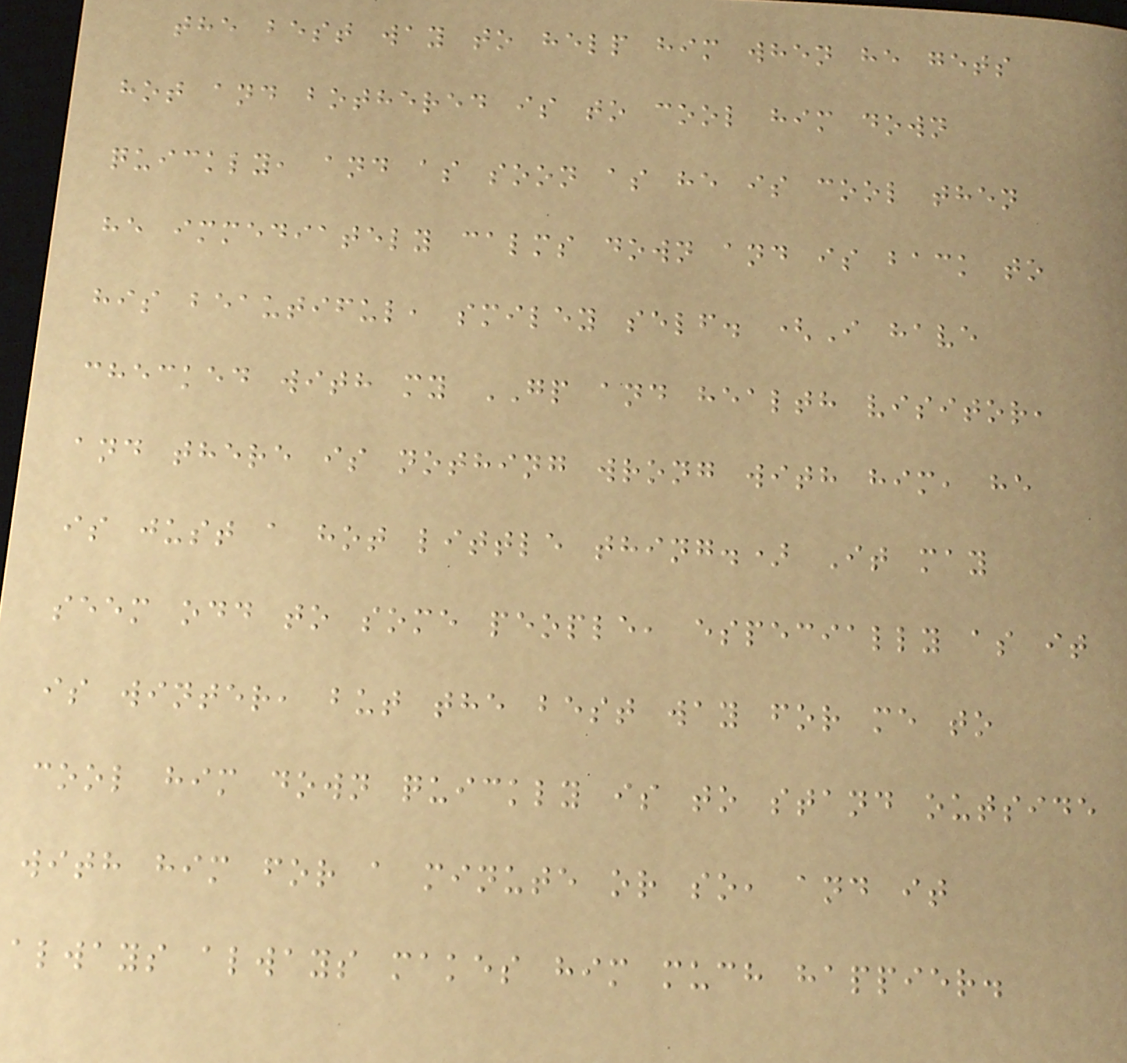the best way to help him when he gets
hot and bothered is to cool him down
quickly, and as soon as he is cool then
he immediately calms down and is back to
his beautiful, smiley self. (I have
checked with my GP and health visitor,
and there is nothing wrong with him, he
is just a hot little thing.) It may
seem odd to some people, especially as it
is winter, but the best way for me to
cool him down quickly is to stand outside
with him for a minute or so, and it
always always makes him much happier.
